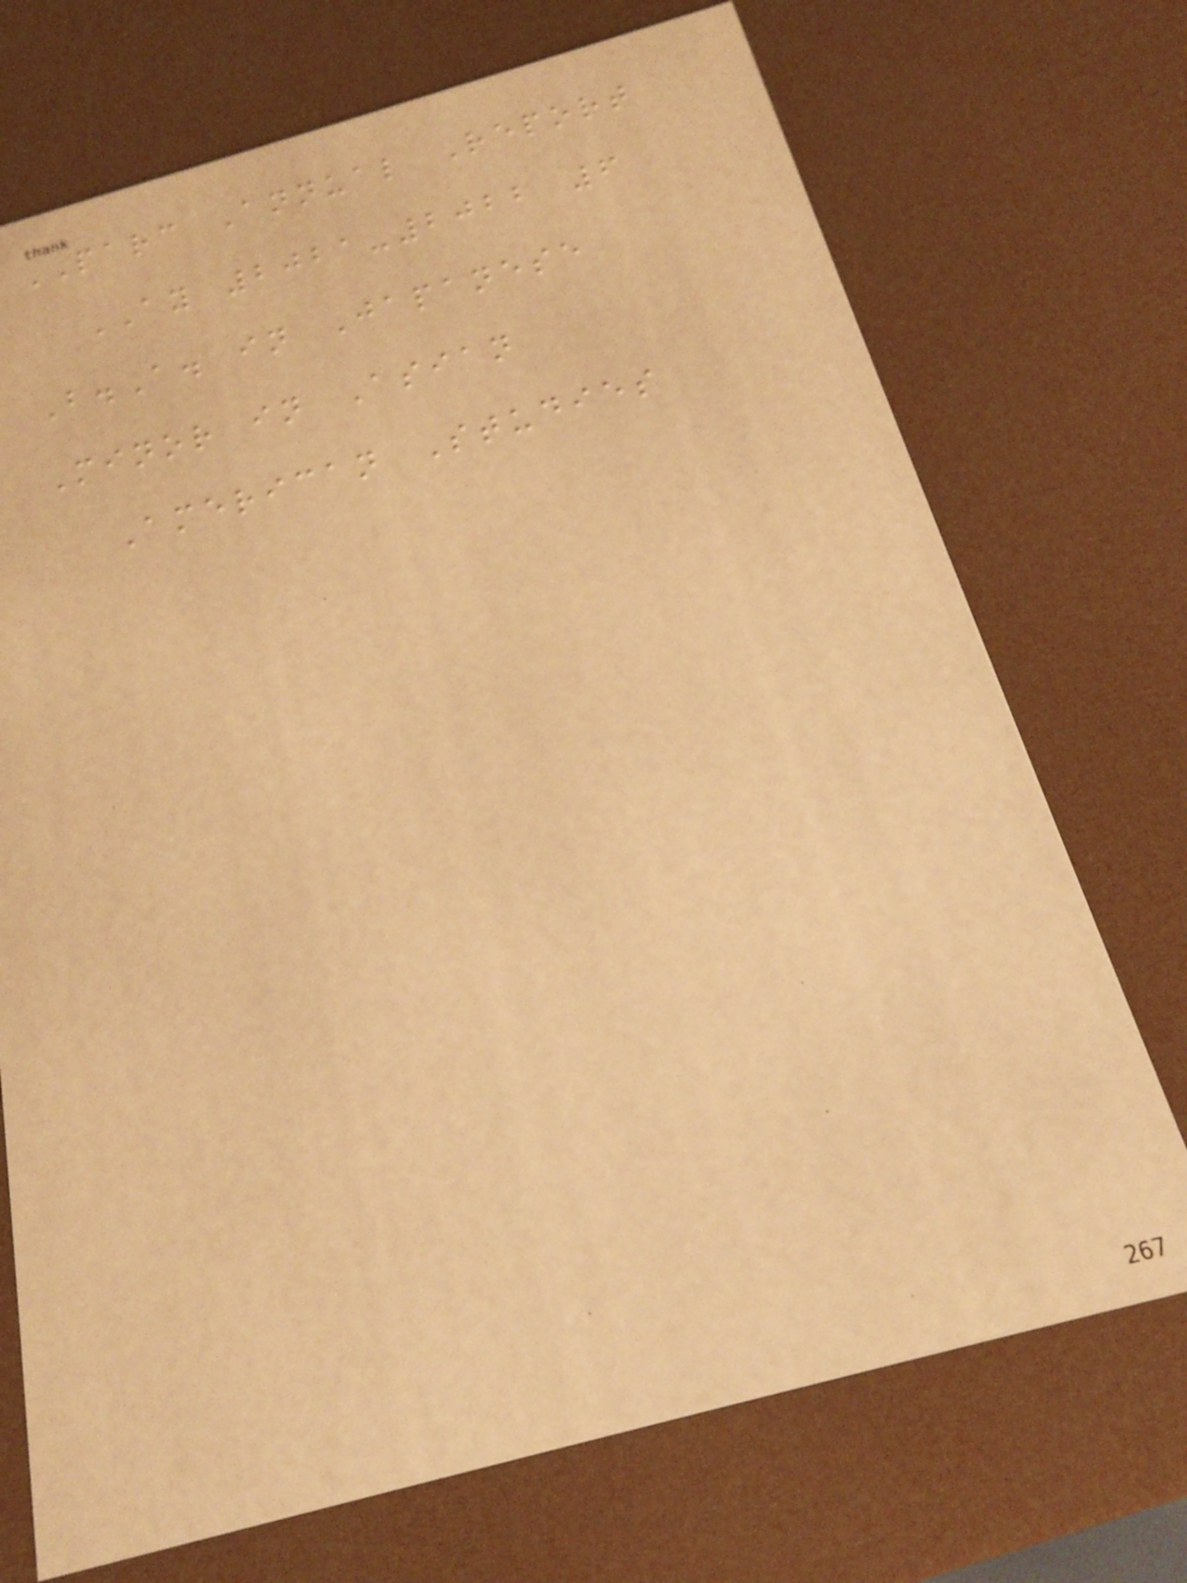PARC Annual Report
AY 2021-2022 6
B.A. in Japanese
Minor in Asian
American Studies
